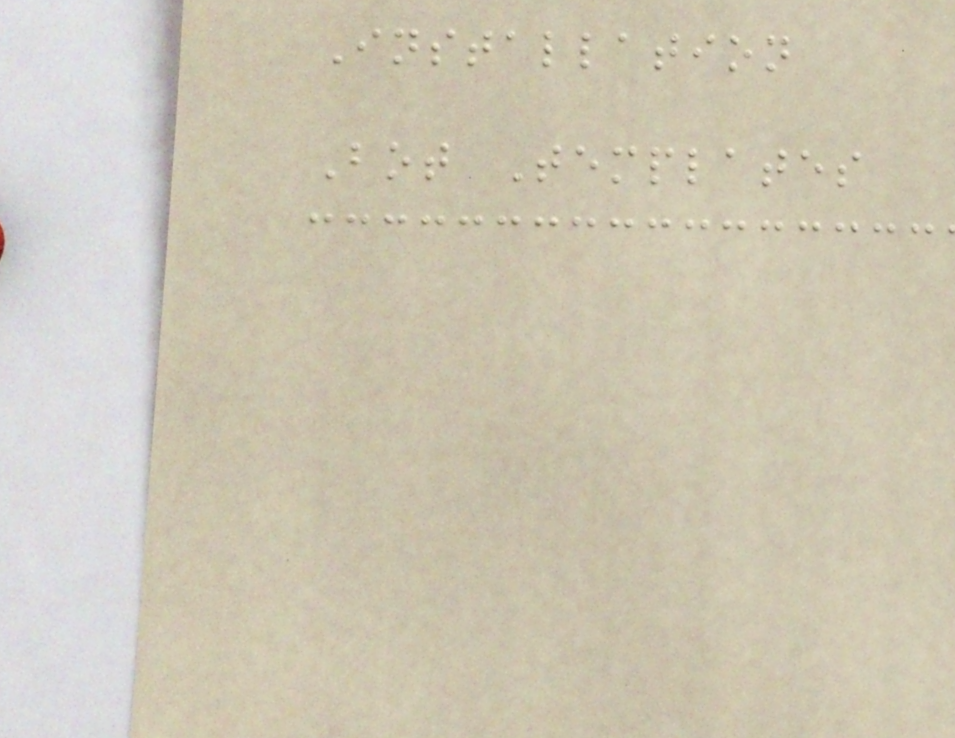Installation
Bot Templates
